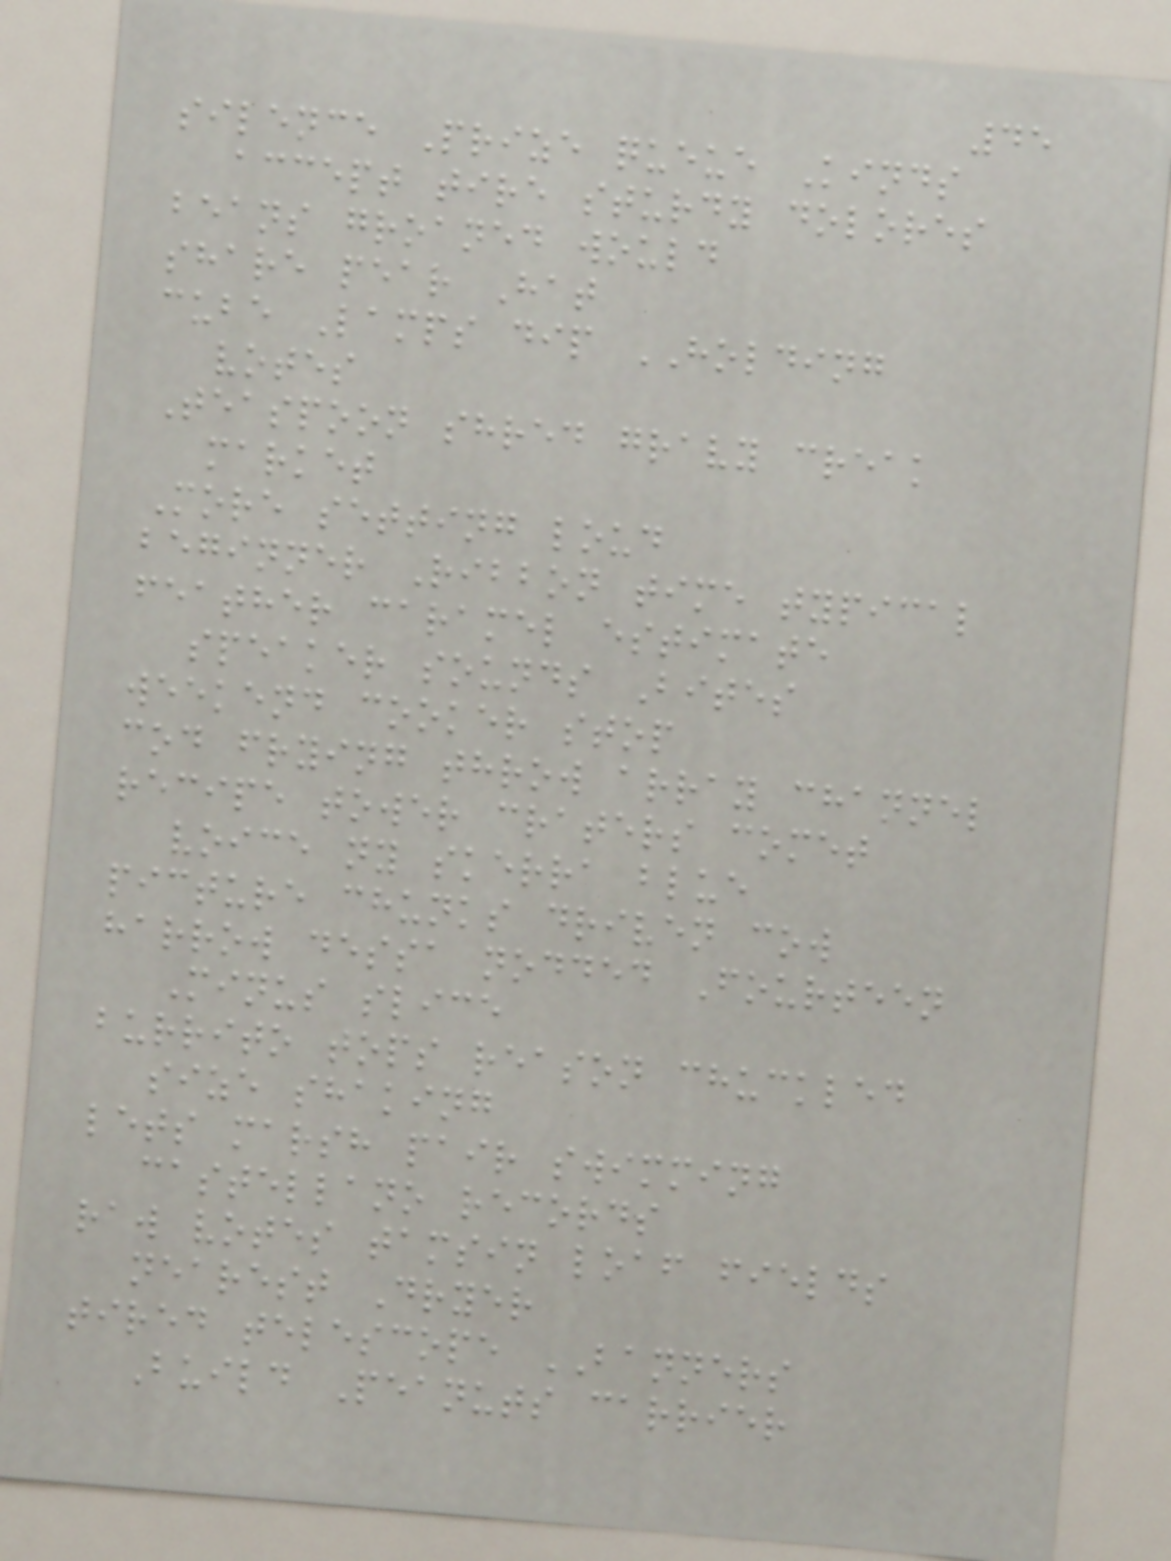45
silence Prize queue Kinds
accept tire sturdy dolores
beans groaned would
share pear Hat
cube Lamps dip HOLDING
votes
Teaspoon shred gravy creak
market
More setting loud
beginner Ribbon time typical
feather caramel estimate
speaker sounds Bites
weekend cooker stop
cod frying throw array channel
recipe tower craters comet
voice ny skerra blue
picture chunks driven cow
harrow dessa nodded Fourteen
Minus slice
burrito tops reason chuckled
size shaking
lets marsh pair swimming
castellano records
raw votes tamsin loaf fields
nearest Dryer
tired telescope BANNERS
Build Peanuts carrier
